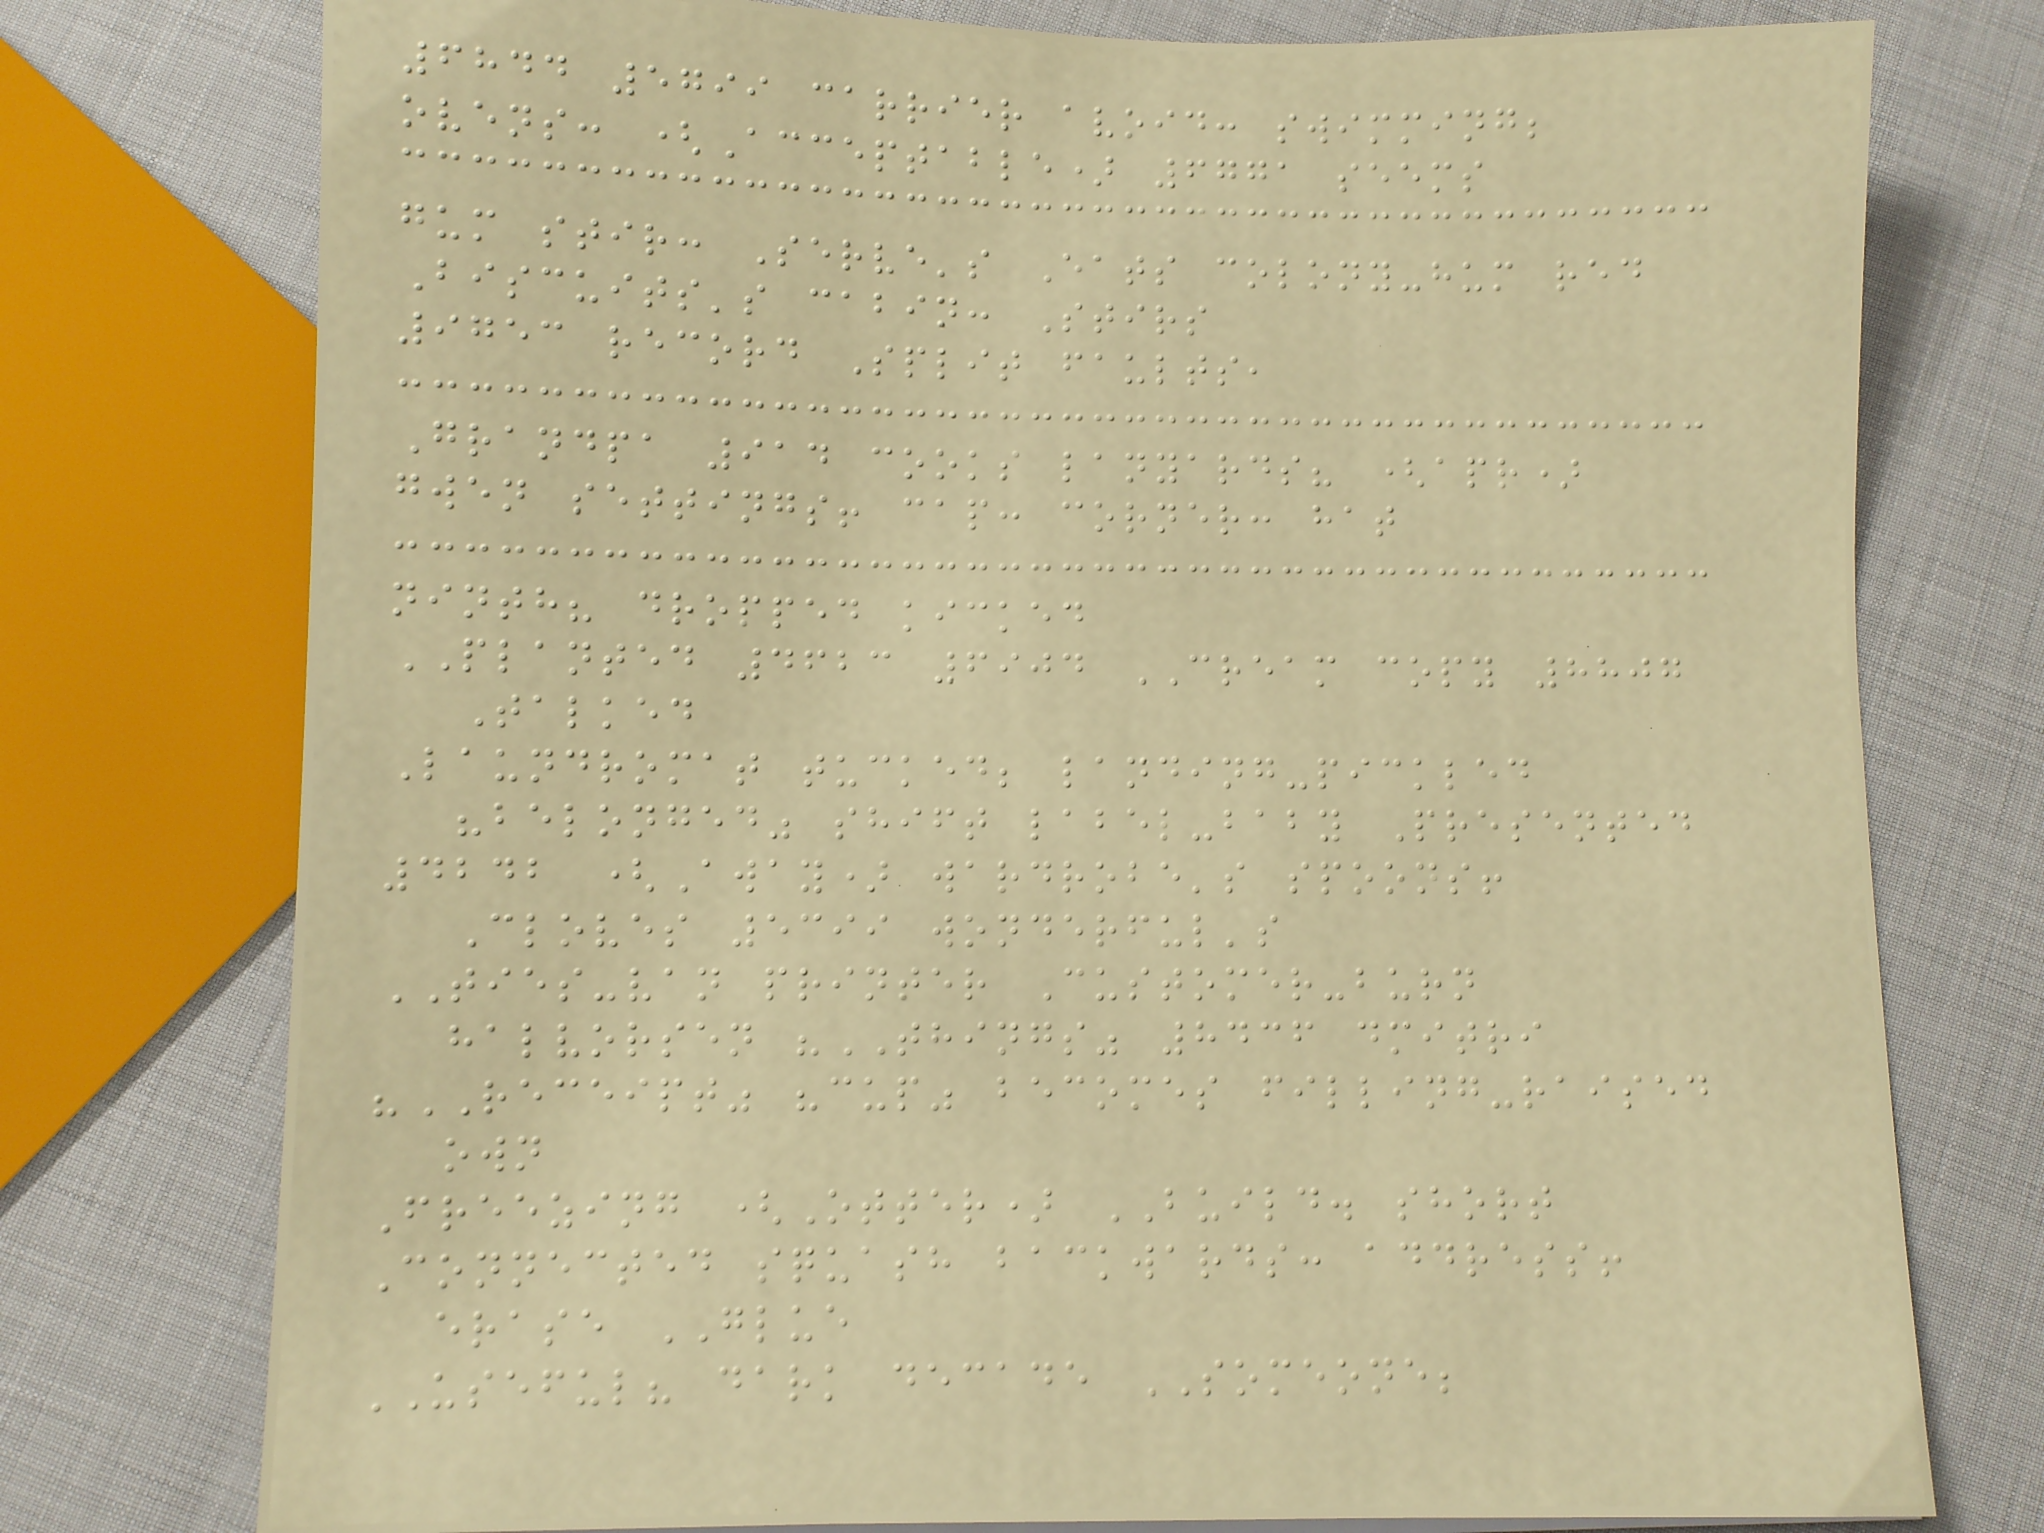6844 5799 carrier avoid: swimming;
ovens: (Acceptable) 6771 seems
gum stir: Serve's Eats colony-hum red
Biscuits's cabin: Stirs
9753 record Split faults,
Grandpa 914 cooks lanyards? (apr)
gwen settings! cap: corner: hat
ninth? dropped kicked
PLANTED 4623 6904 CREAM copy 8807
Talked
Laundromat tucked; landing-pickled
"belonged" shift label-baby Presented
4242 (Away) wardrobe's spoons!
Cloves 5399 wonderful's
TIES-van printer Customer-burn
halvorsen "THINGS" 8436 dmitri
"RECEIPT" "cup" becomes filling-raised
own
Freezing (Otter) BUILD. short
Connected squash backwards: address!
erase GLUE
USEFUL? dark decade SOMEONE;
